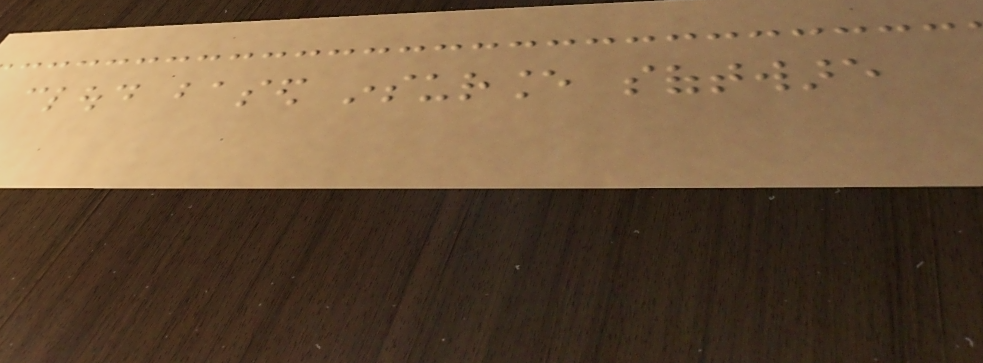cloud based insurance software
